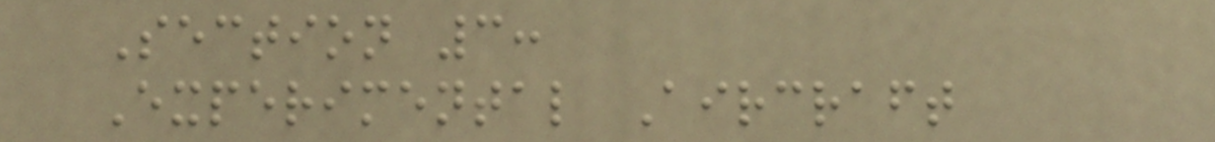Section 3:
Experimental Aircraft
